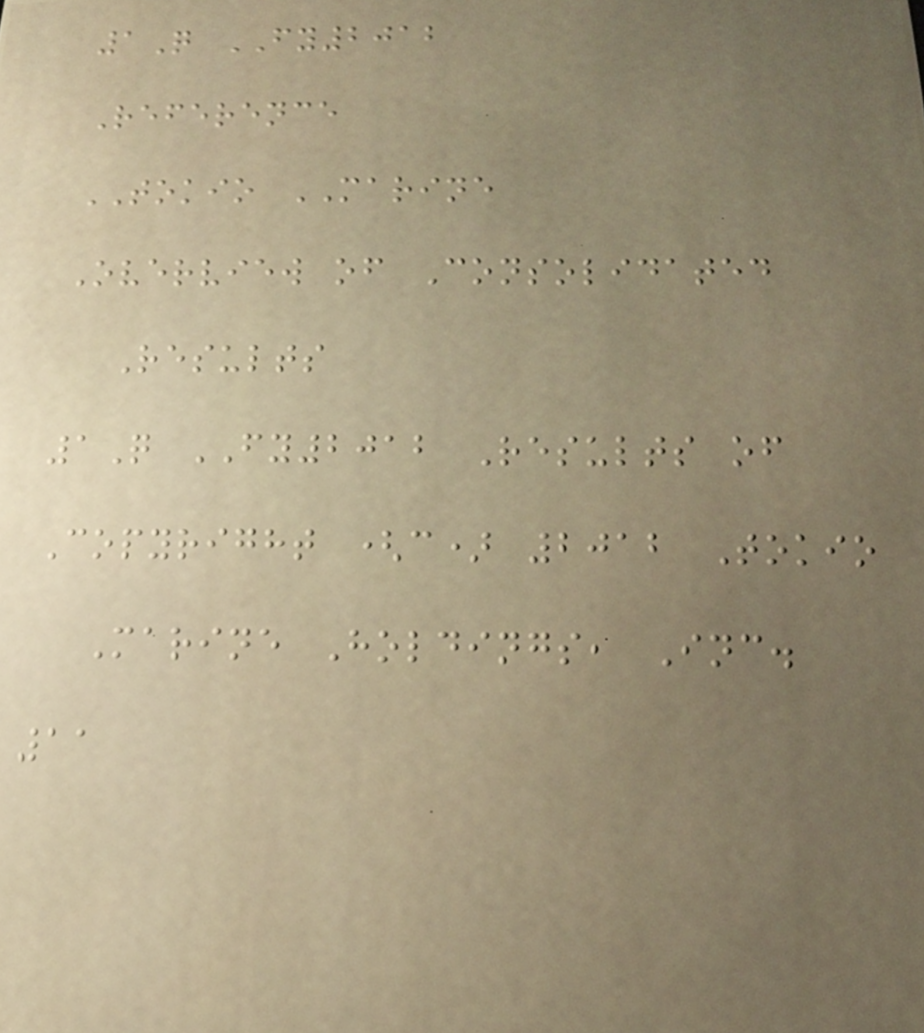1Q FY2012
Reference
TOKIO MARINE
Overview of Consolidated
Results
1Q FY2012 Results of
Copyright (c) 2012 Tokio
Marine Holdings, Inc.
11
